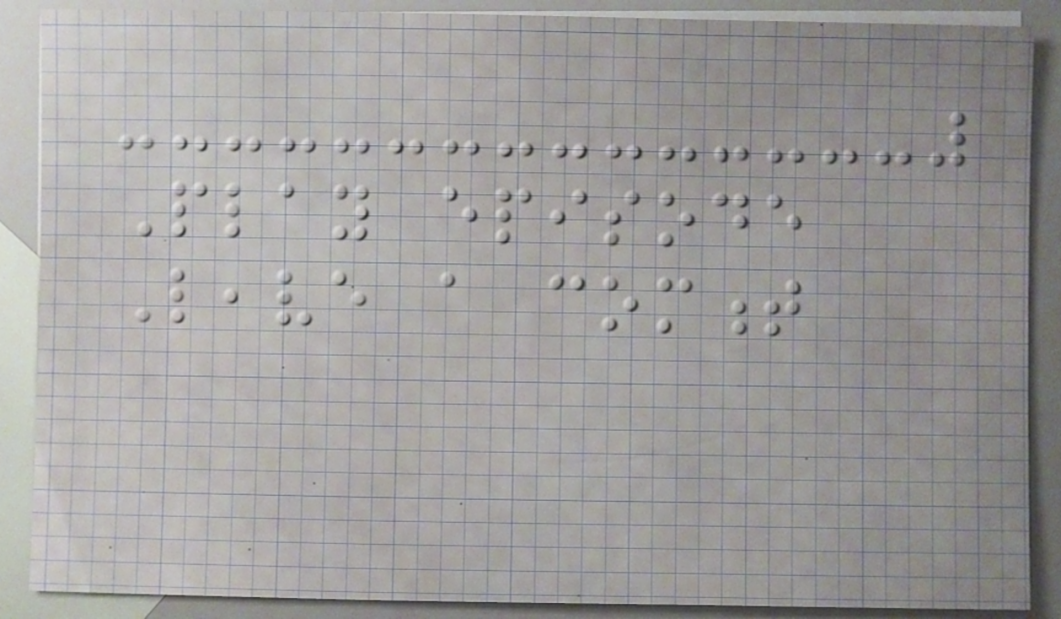Play episode
Leave a comment
